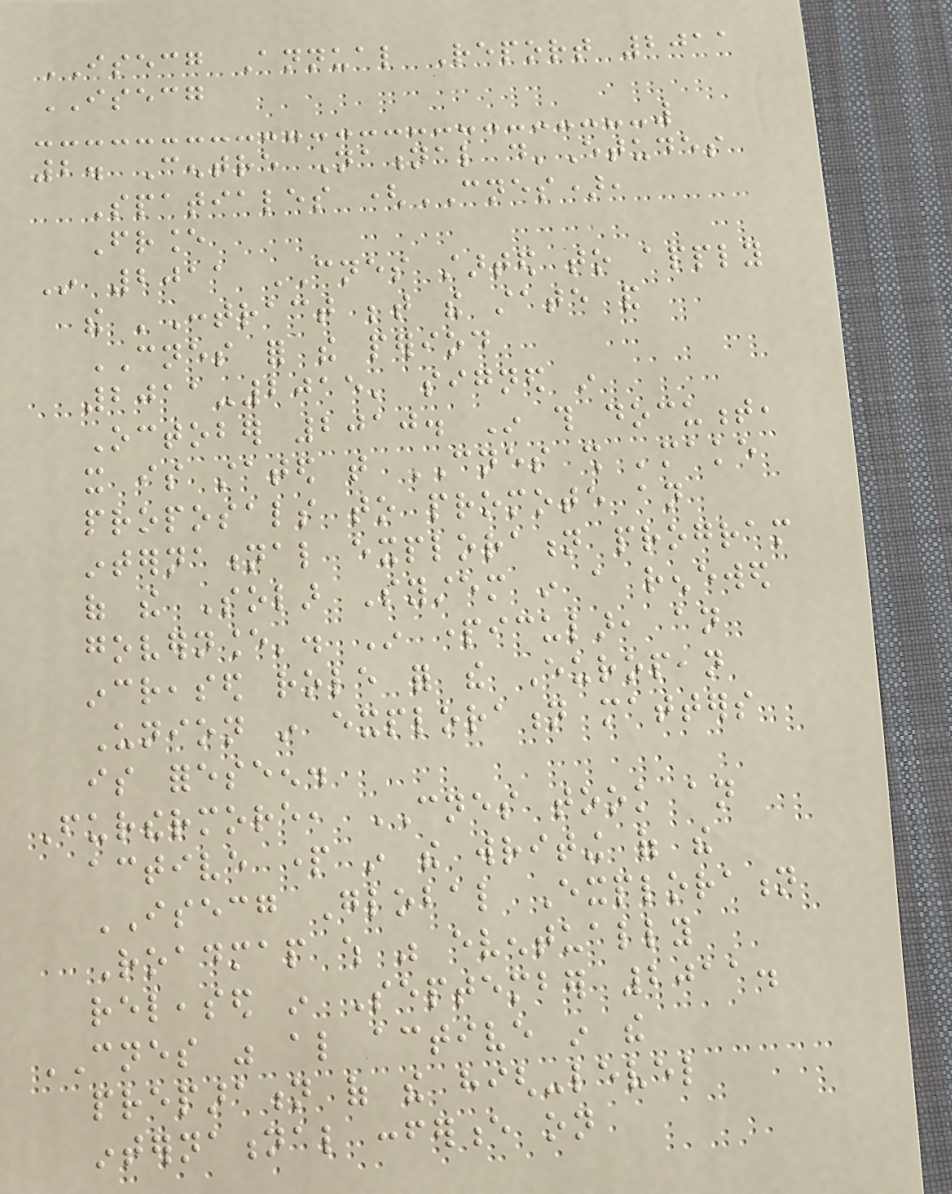ISECG Annual Report 2011
ISECG
2. Centre National d'Etudes
Spatiales (CNES),
France
In 2011 CNES started to apply
the 'Contract between the state and
CNES for the period
2011-2015' signed in
October 2010. In this document,
it is stated that CNES shall 'make
proposals to promote an
international exploration program
of the Solar System in a renewed
governance'. In particular, an
increased role for the European
Union in exploration matters
is foreseen.
Furthermore, CNES took an
active part in the writing of the
ISECG Global Exploration
Roadmap which was eventually
released in September 2011.
CNES was also active in the
preparation of the high-level
international conference on
